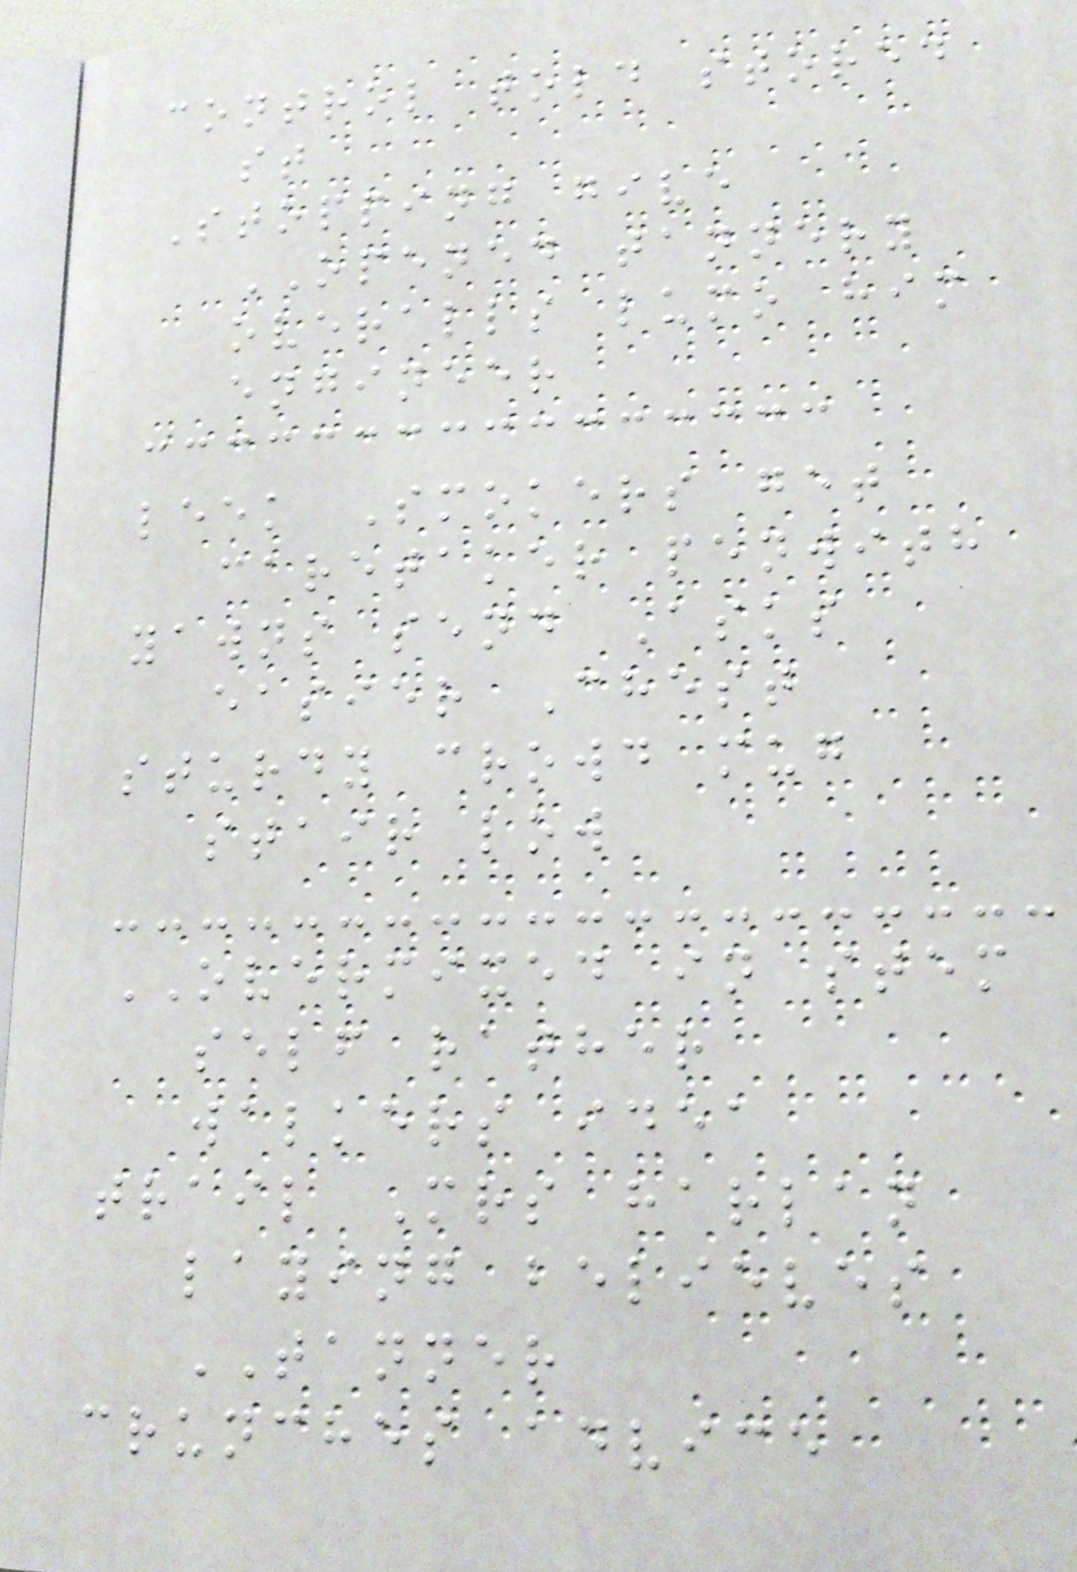control told stored
st
Stopping give
OPENED tannery
overalls lumo him
engineer
leek Smokers get
caretaker penwith
yawns send Asks
easier Chest
sturdy crowd mug
stair low
OVERMIXED in stem
self rather
walkers idea
trail Mrs harlan
laying believes
TANNER
crunches advice
